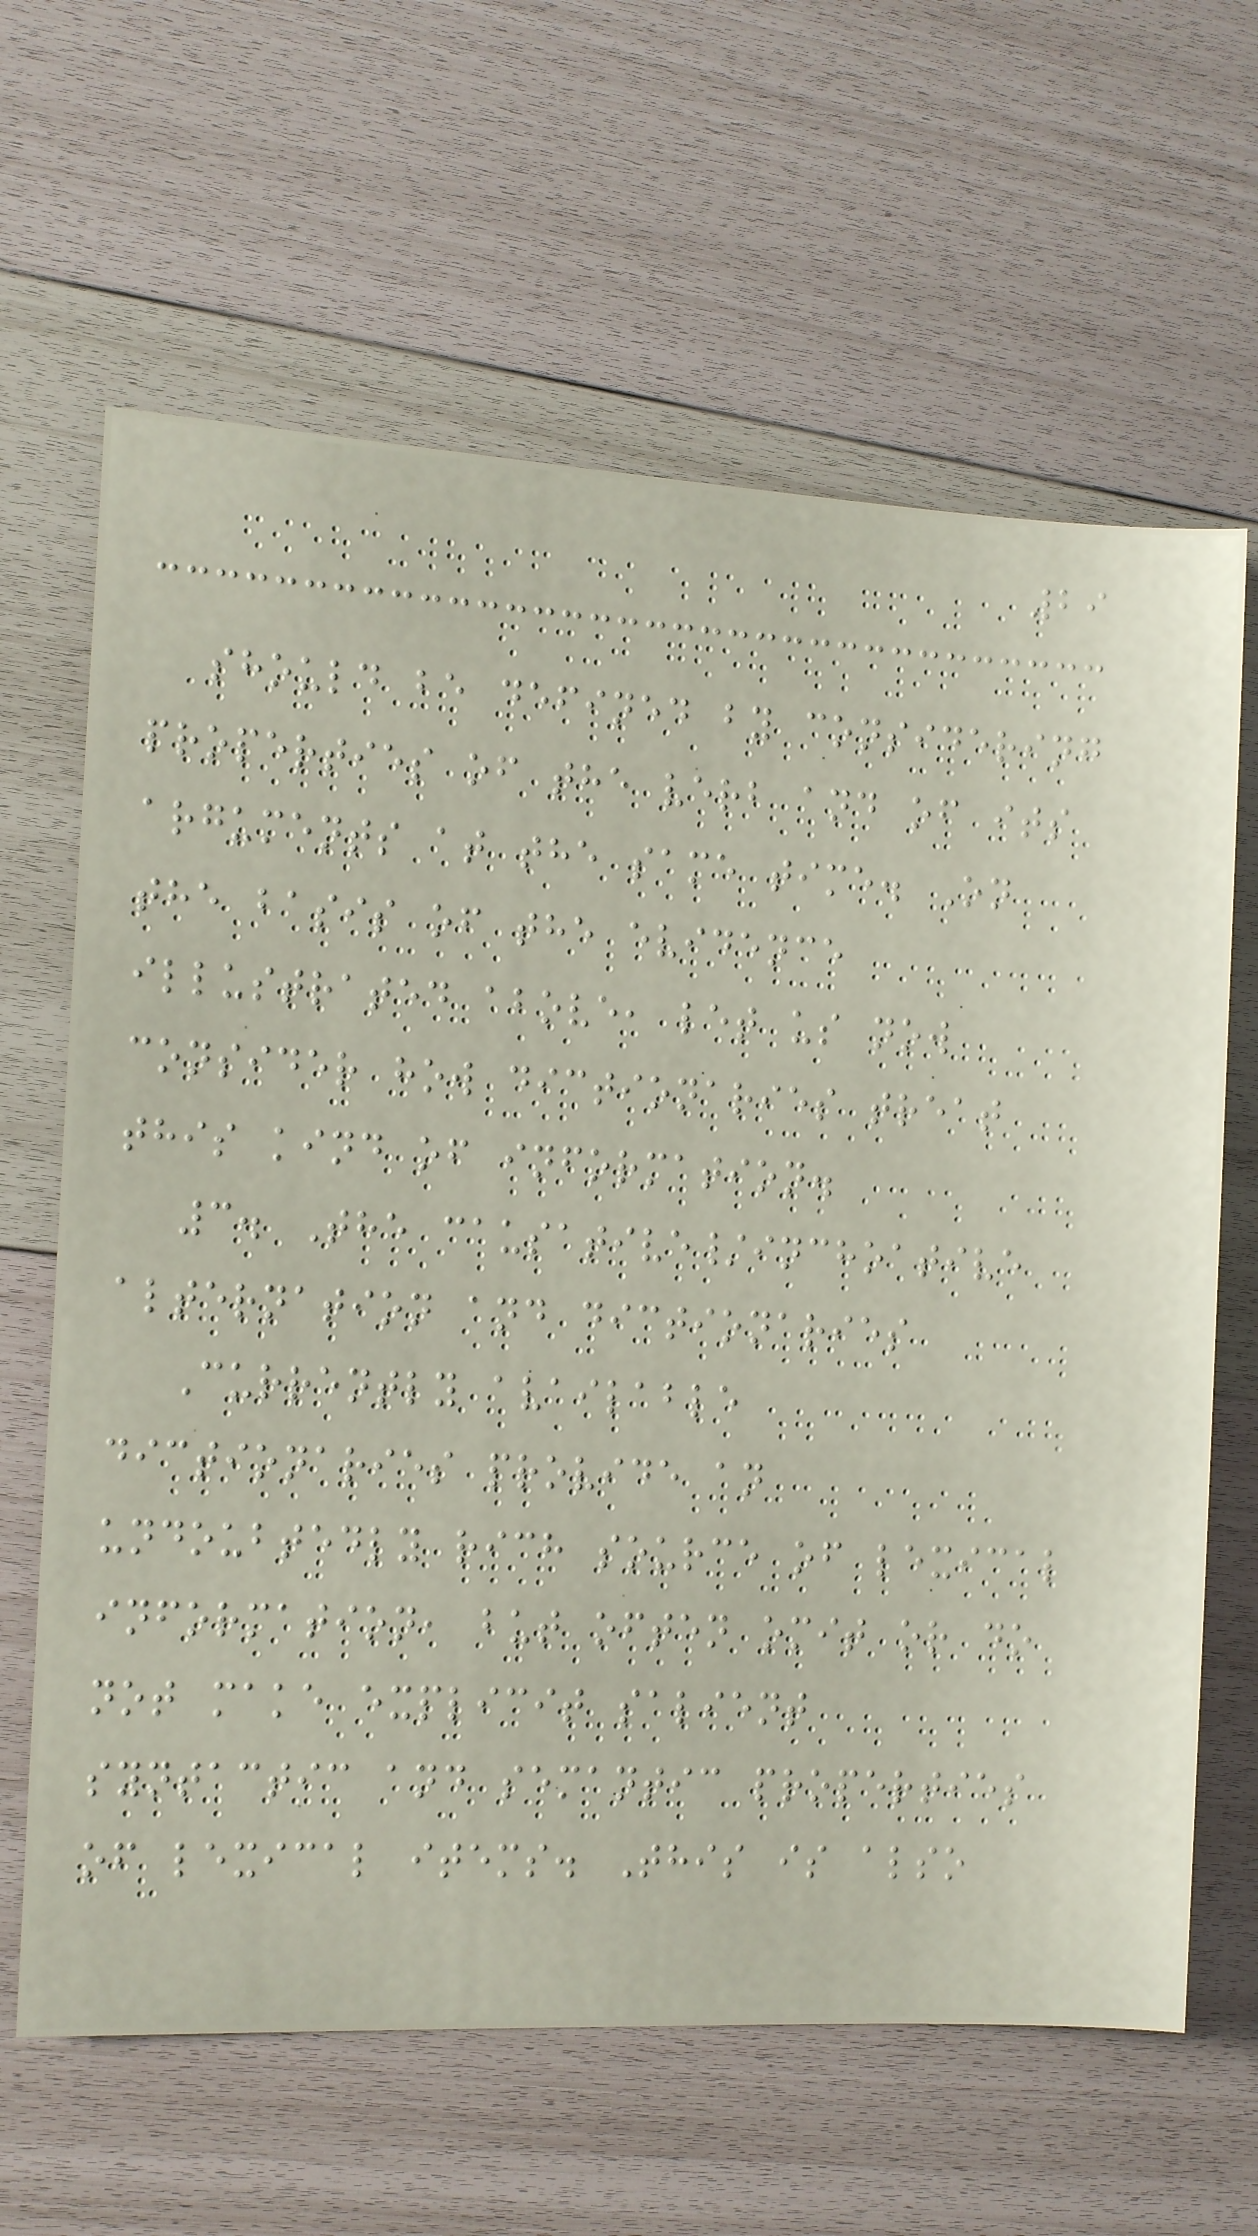29
should be defined by considering
properties of the verb and of its
arguments at the same time. On
the basis of the evidence
illustrated above, let us now
consider how dictionaries treat
this kind of information.
3. The causative/inchoative
alternation and dictionaries
Currently available
dictionaries provide an
undoubtedly rich source of lexical
information, but often omit or do
not make explicit salient
syntactic and semantic properties
of lexical items. This is also
